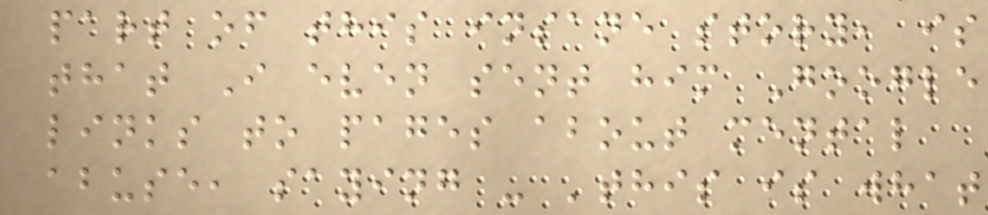part of this insane story, is
that I even sent him Google
links to pages about mental
abuse, saying - 'this is what
